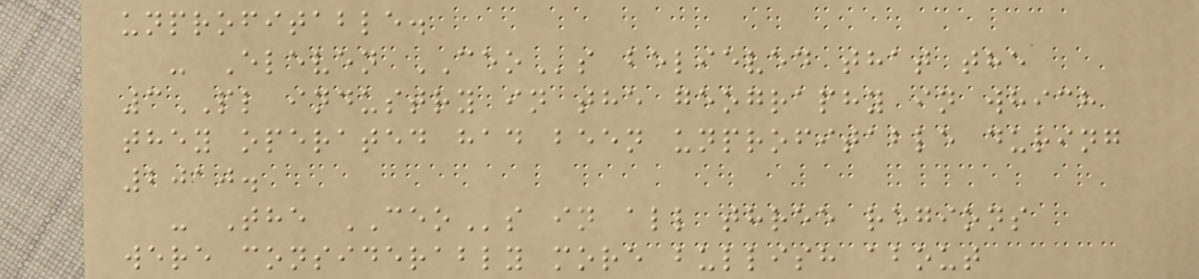unprofitable.
- Eleven CEOs believed that the
3PL industry in the geography in which
they operated had been unprofitable during
2010.
- The CEOs in all three regions
were considerably more bullish about
